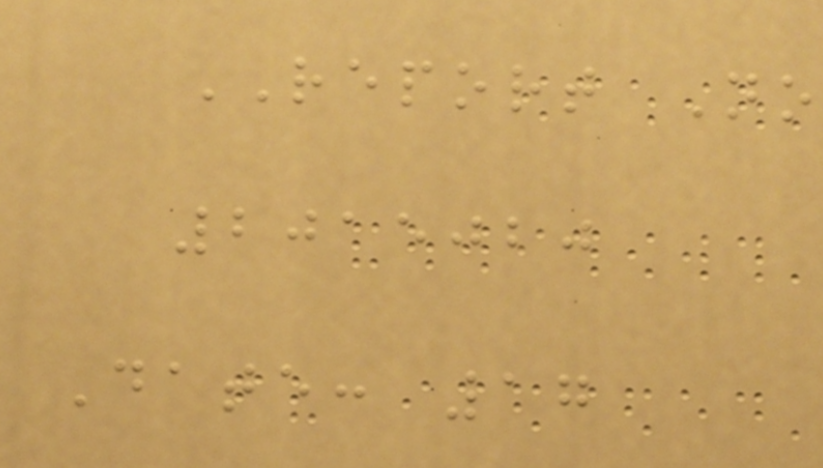REPORT No
2015020
Date: 17
